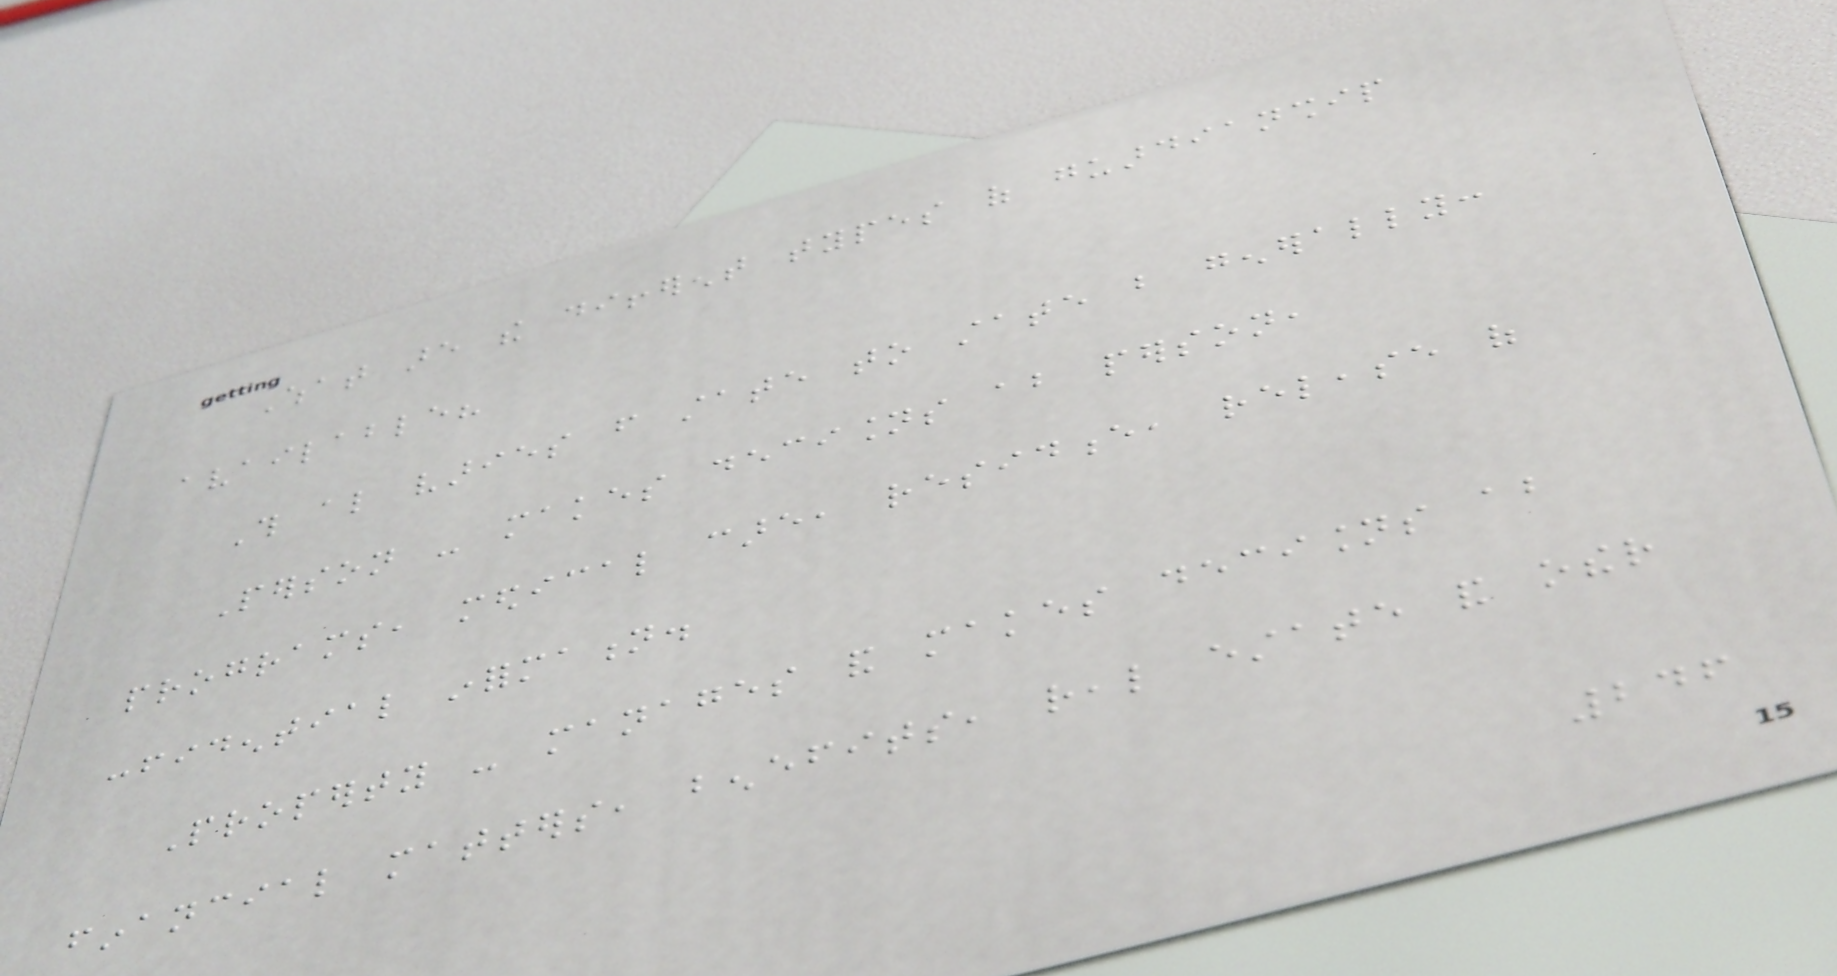What are the different types of guardianship
available?
This also varies from state to state but generally:
Person - makes decisions about person,
programs, medical care, residence, release of
confidential information.
Property - manages and makes decisions about
financial matters, benefits, real estate and other
246
